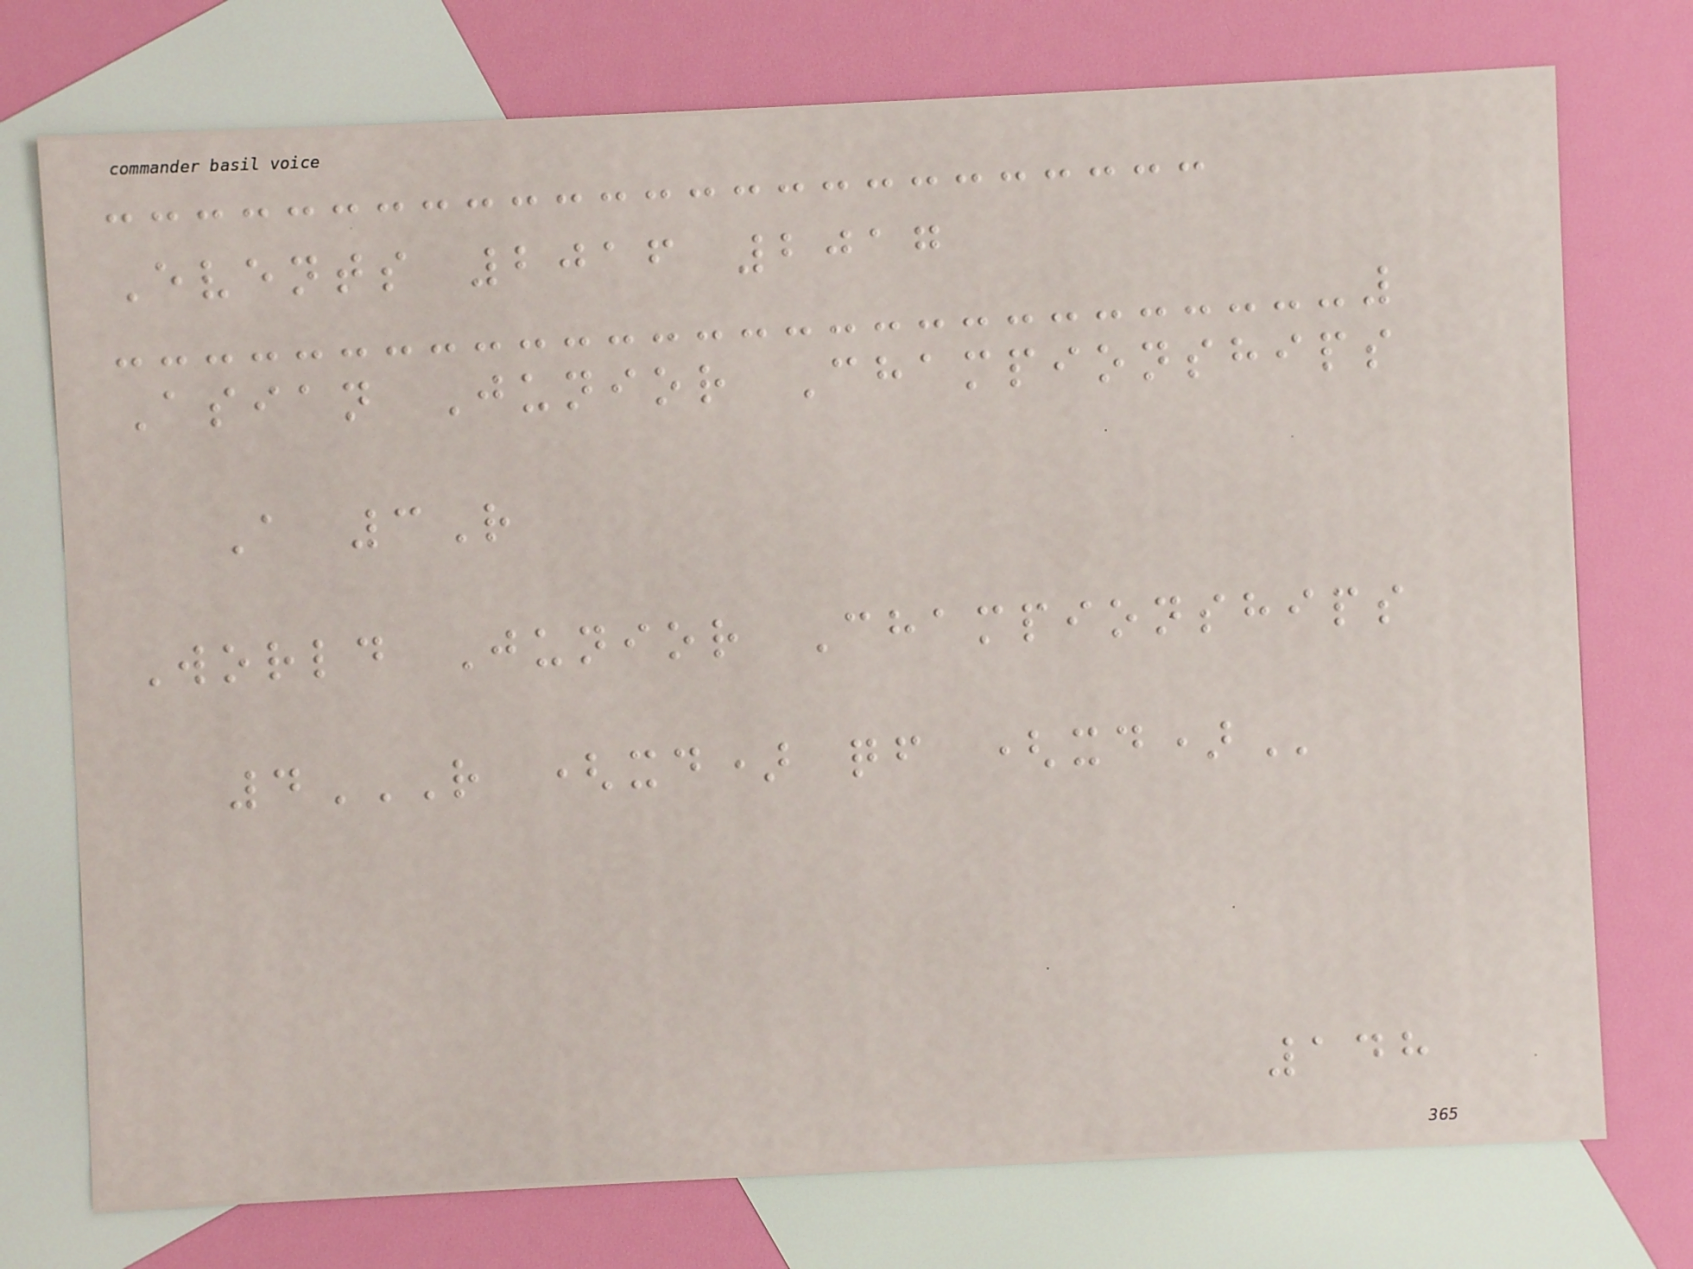Events 2016 2017
Asian Junior Championships
A 3R
World Junior Championships
4R (XD) QF (XD)
148
